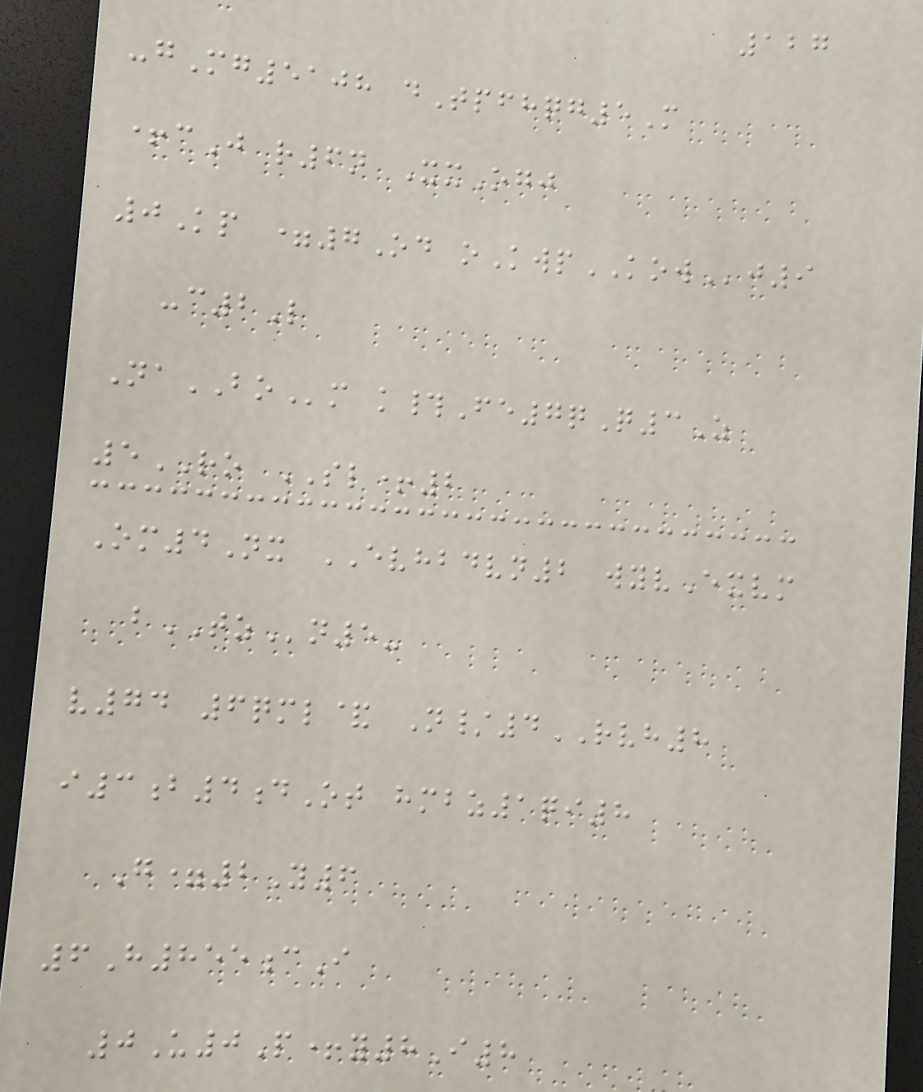127
-gMg5108 dTpfhqg5M
+cJ r6n XxOgj
0Kp =7Od oKwpKOWj9
-c2L
NaBOm k#Fe7qQ3Z
5RO SL+2
Om4Nx EVHBDVN2 wyvExvm
bTZn5-
v74 6qml& N/4RVH8
i3b4dOt hmbz1qi8
G=2Y6
6H855cI
0U0P+y8I8
